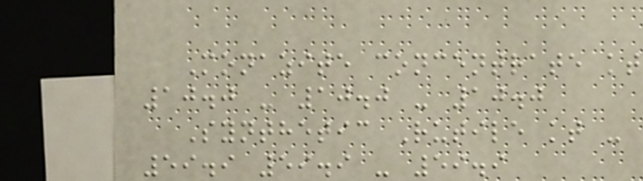Monazite concentrate kt
10.0 - 10.0 - 10.0
Synthetic Rutile kt -
59.9 59.9 - 59.9
